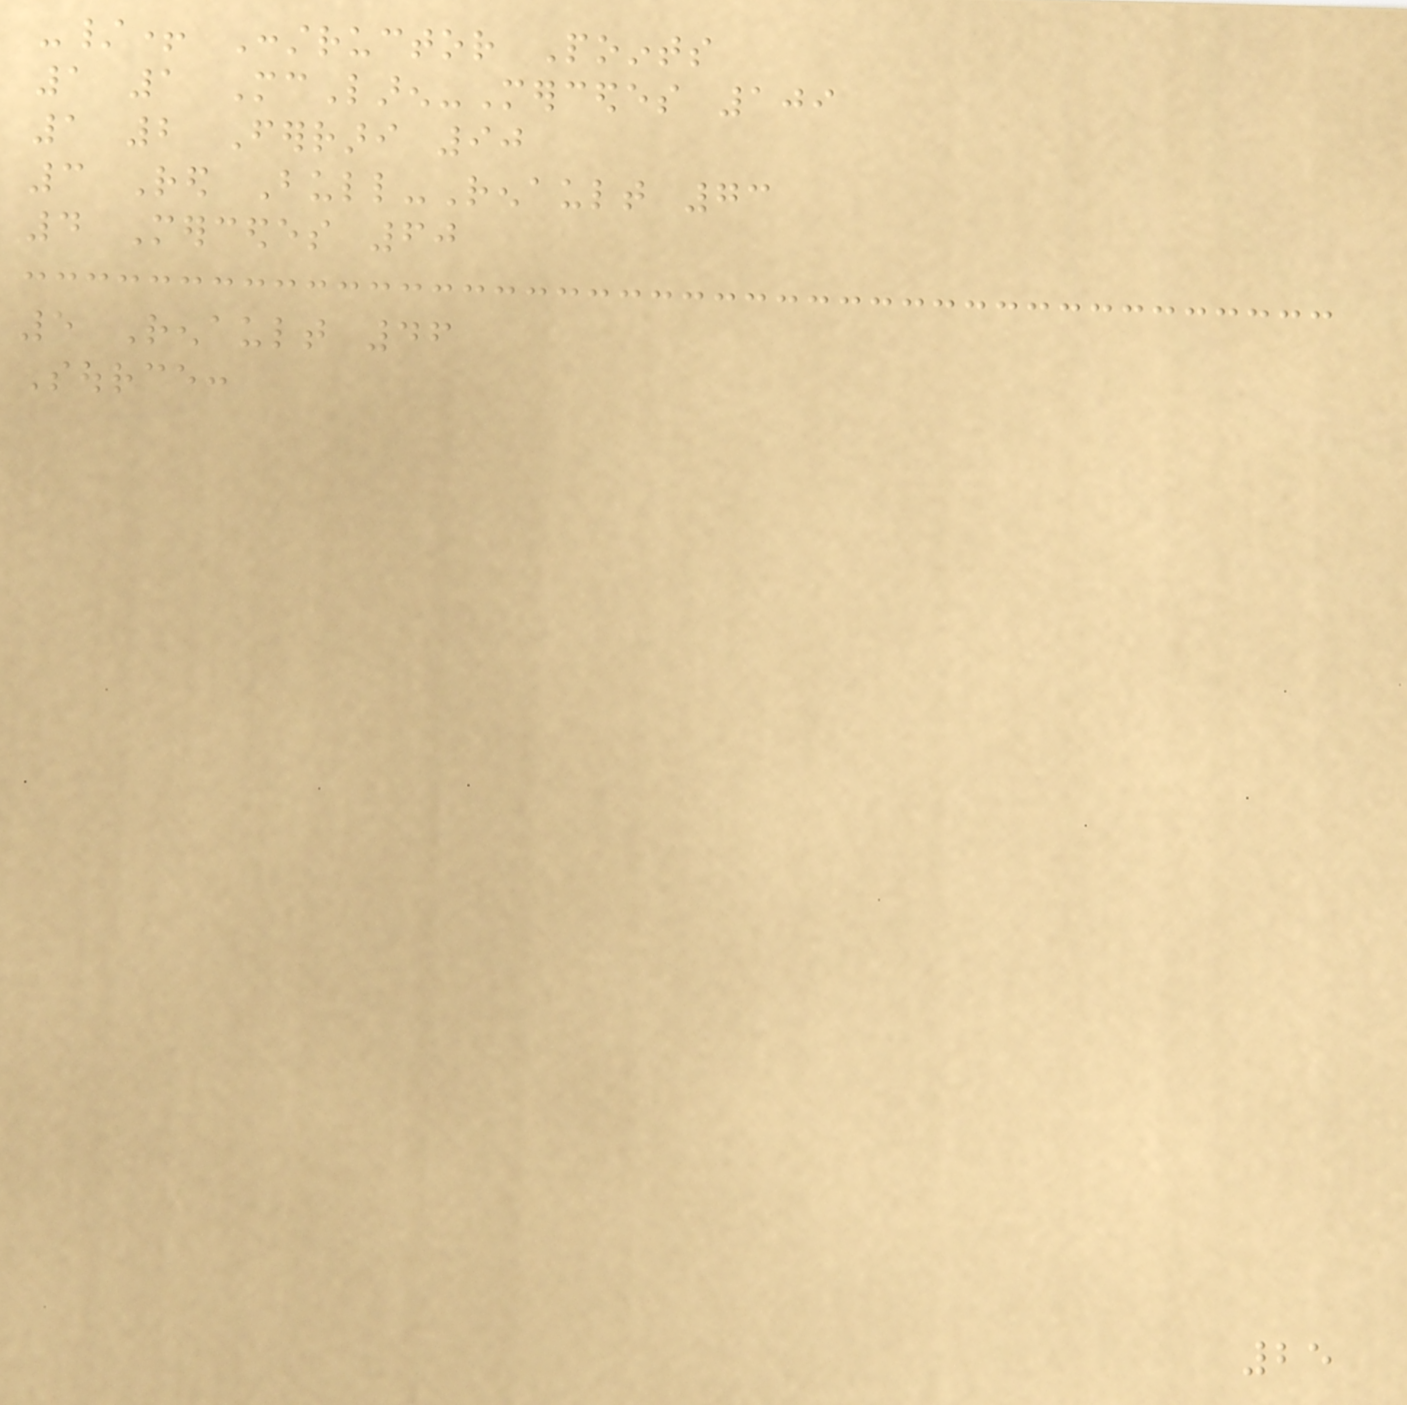-/+ Constructor Points
1 1 McLaren-Mercedes 109
1 2 Ferrari 90
3 Red Bull-Renault 73
4 Mercedes 60
5 Renault 46
Source:
25
